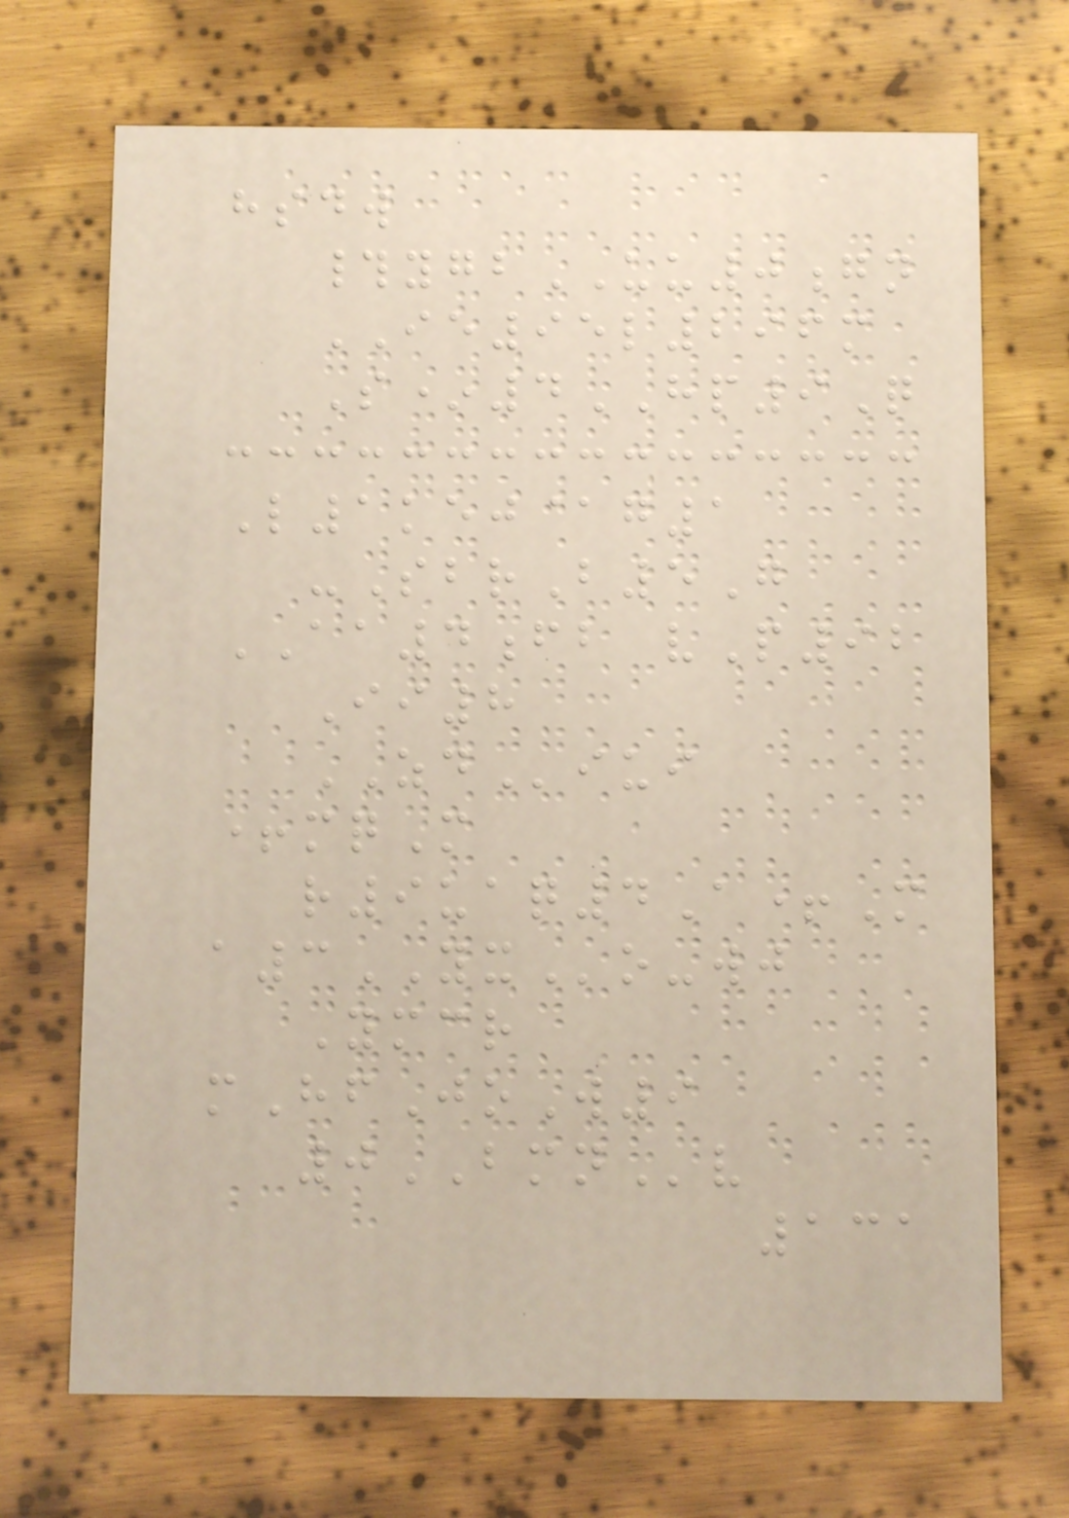hsdw
#ygbUU0gn
IE95l296m
S*4HP9Q
L1kej@g1
-SbrB5G
AA4fb vP92
Ii8
ZDiui
+mqM
r9uaq4A+M
a3YXo-wj
Ymcr
mHfJoW9
0BMNv
131
